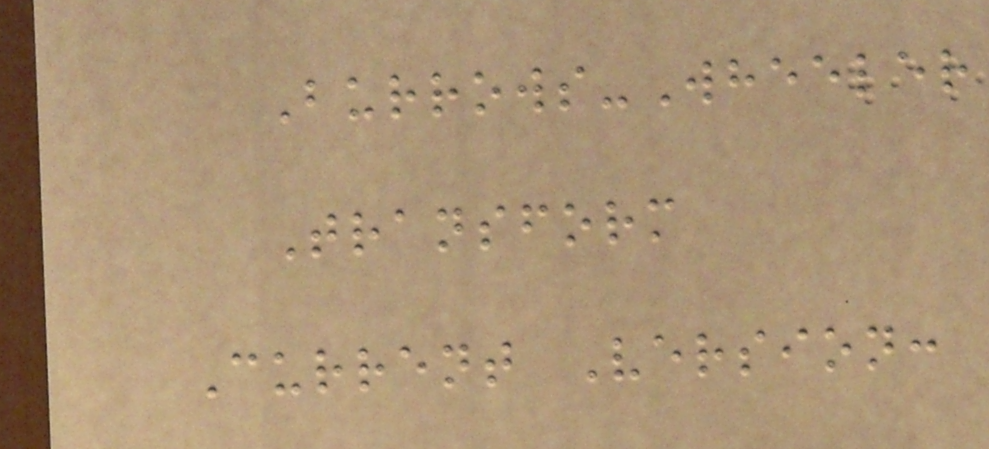Burrows-Wheeler
Transform
Current Version:
